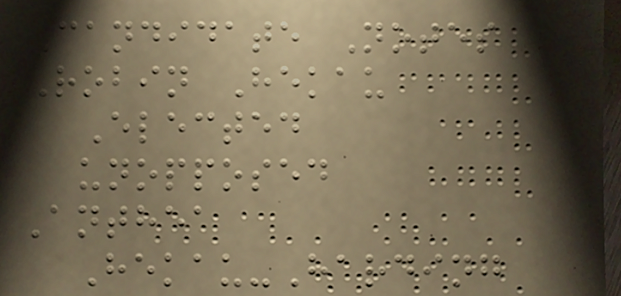Candidate Notes
Robin Hekau
Elected
unopposed
Anthea
Hekau-Harding
